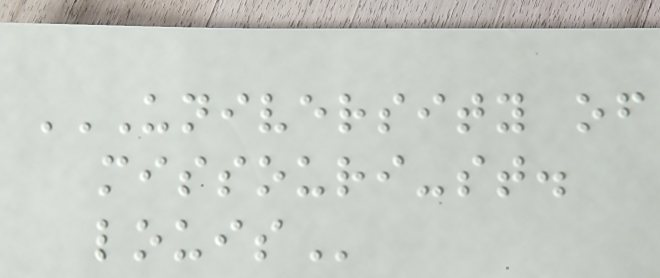UNIVERSITY OF
MISSOURI-ST.
LOUIS
